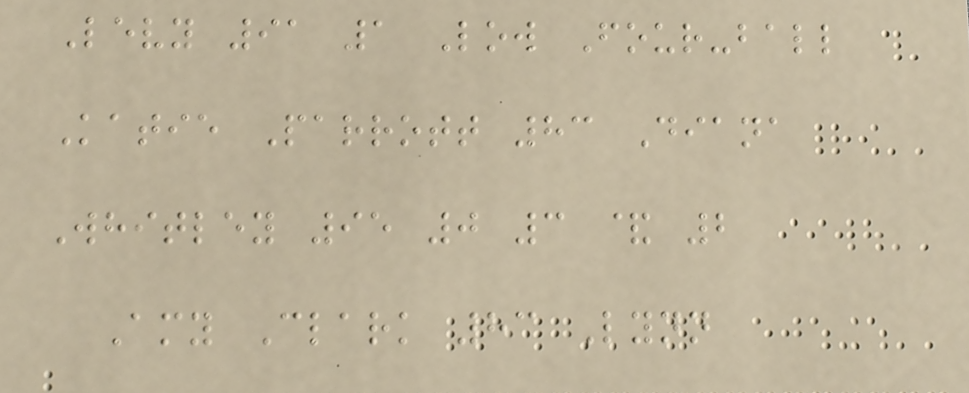Levy 91 1 Low Four-ball
Katie Parrott 83 Diana
Whitley 95 0 3 & 2
Amy Clark 83 Lynn
